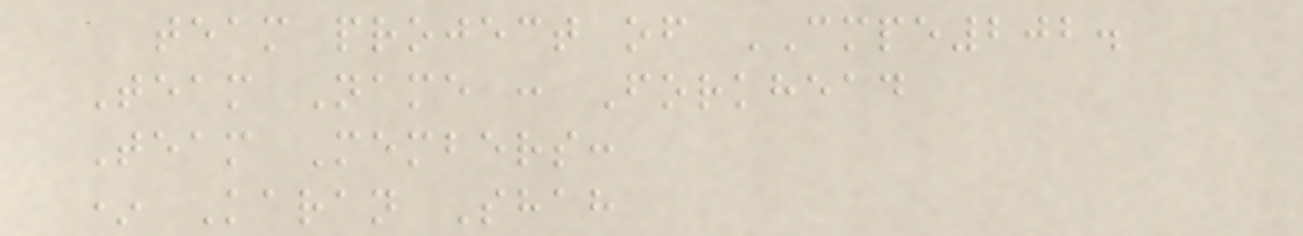team project of CMPE202.
Team Name : Forkhead
Team Members:
* Karan Shah
